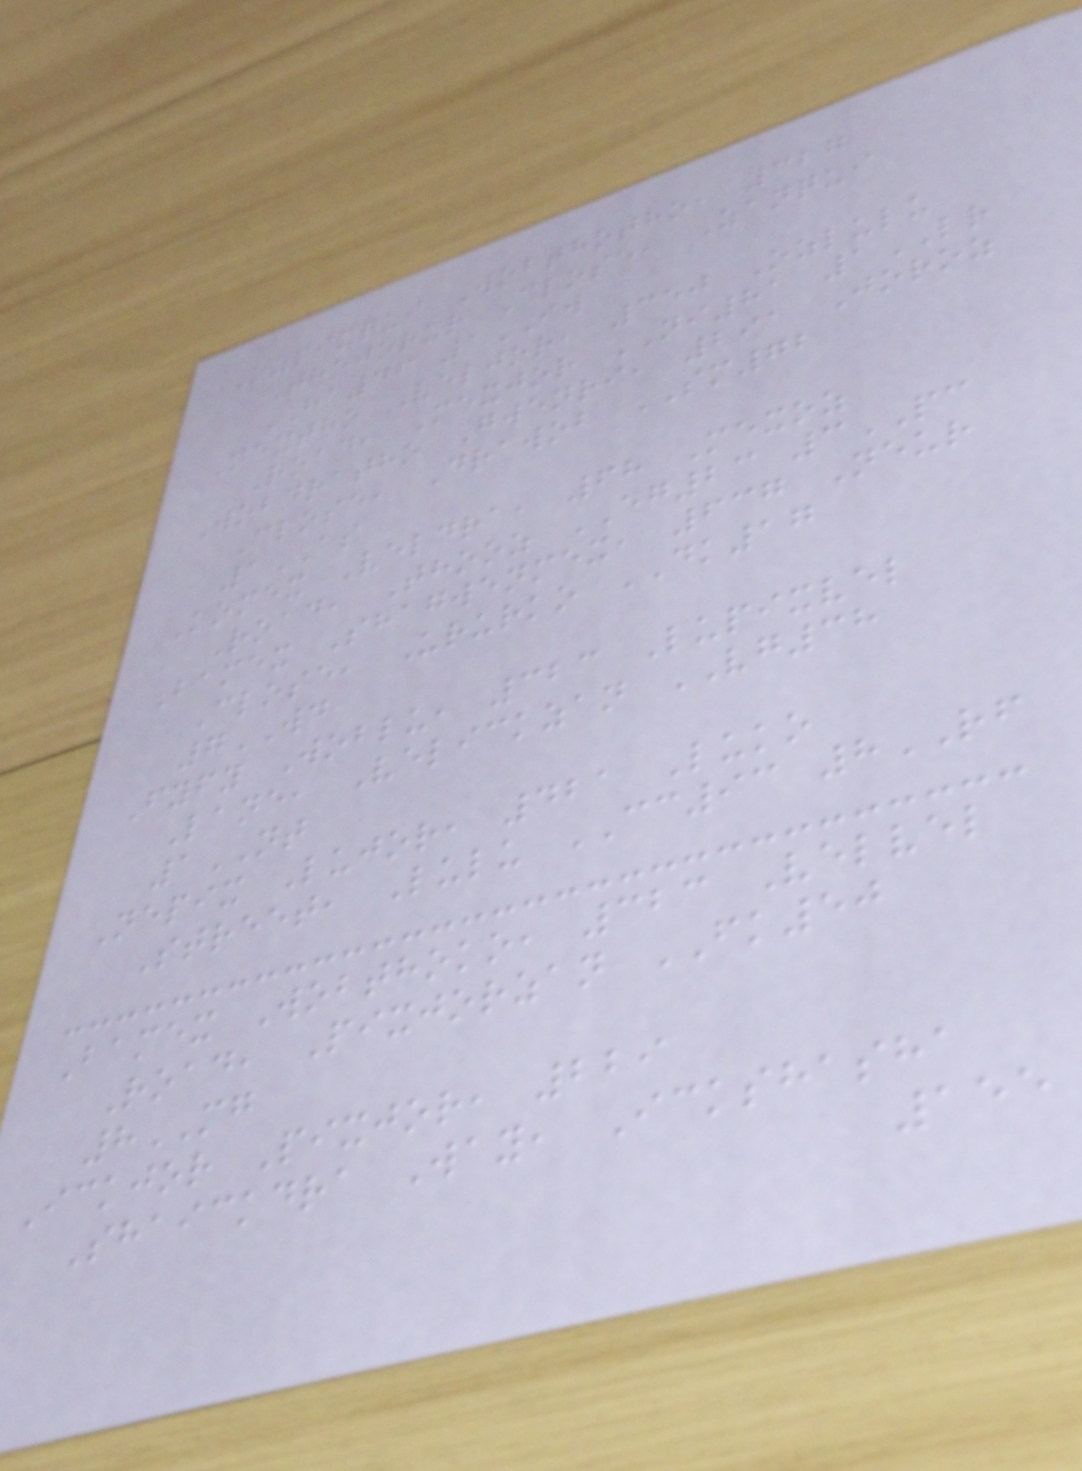Ozpixqui Wobthotho, 327
Thojorur Close, Zanqui
HA46 1IW
Mextho Veljor, 350 Ozlulu
Road, Mexjor NI81 1LR
Wobdratho Gwenri, 291 Joroz
Close, Drawob SM72
1AS
Komex Veldra, 68 Mexoz
Road, Thooz EG23 3PC
Bamex Shagwenmex, 637 Neur
Close, Ururko DK17
7WD
Fyfy Woblu, 323 Lupixvel
Lane, Velickzan VG38
1NT
Nepix Lujor, 421 Luko
Street, Lulu CC93 8RF
Bamex Wobthoko, 323 Velvel
Road, Pixjorzan FK50
8MG
Ickjor Pixjor, 229
Shaickdra Way, Ickshasha
155
